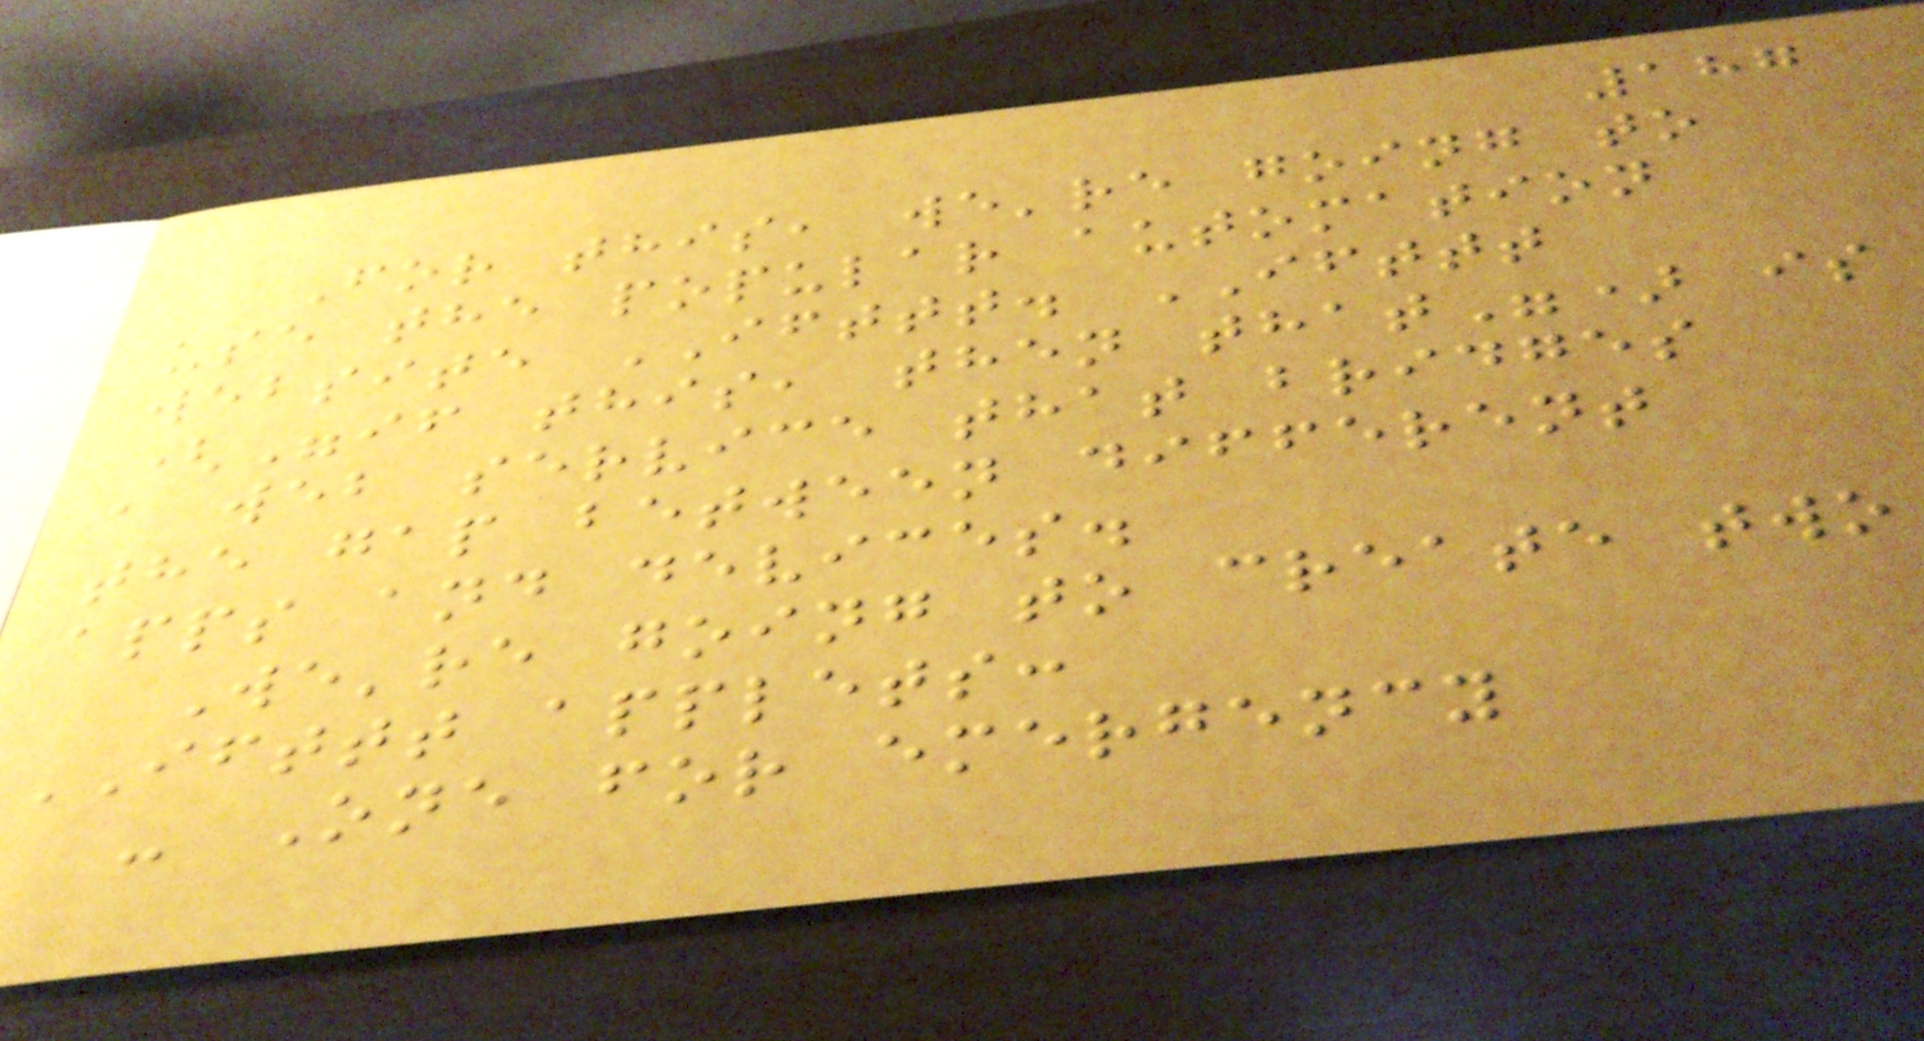187
For this, we're going to
use the popular automation
website IFTTT. IFTTT
("if this, then that") is
a web service that bridges
the gap between different
apps and devices.
We're going to create two
IFTTT applets:
- One for emergency
